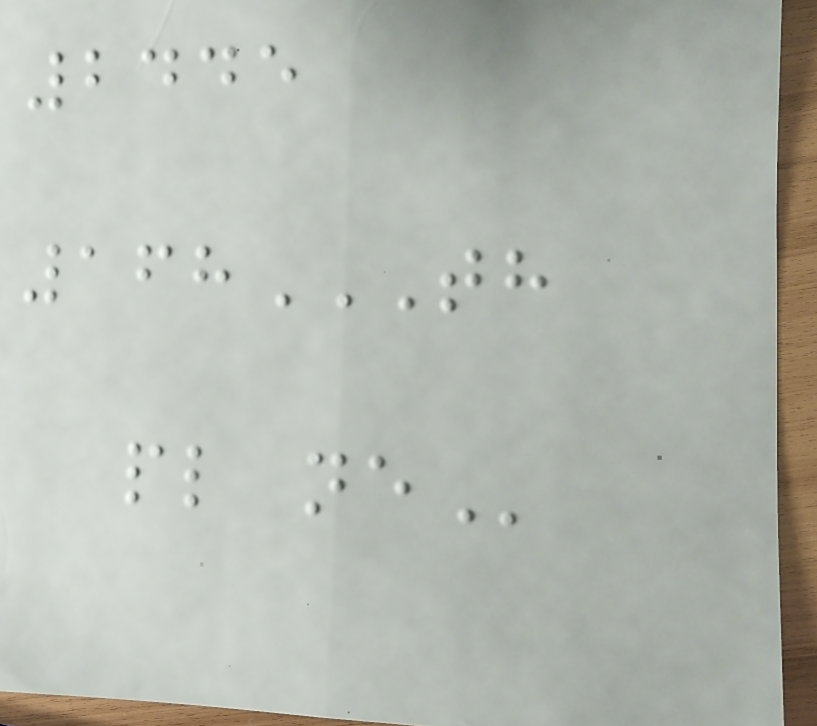2445
168TH
PL NE
